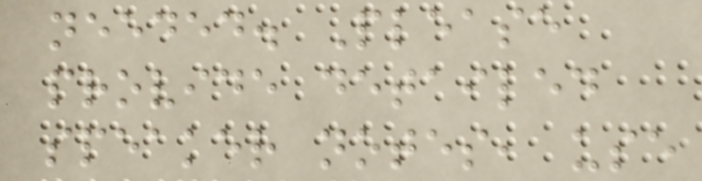needed. Please
provide detailed
speaker notes, use
